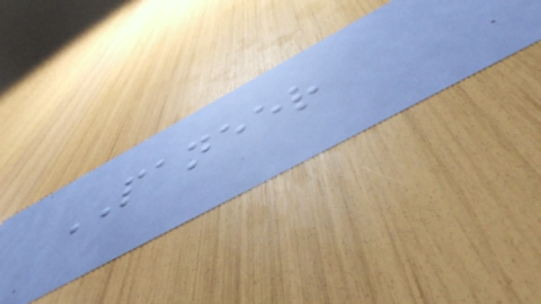PANEER
